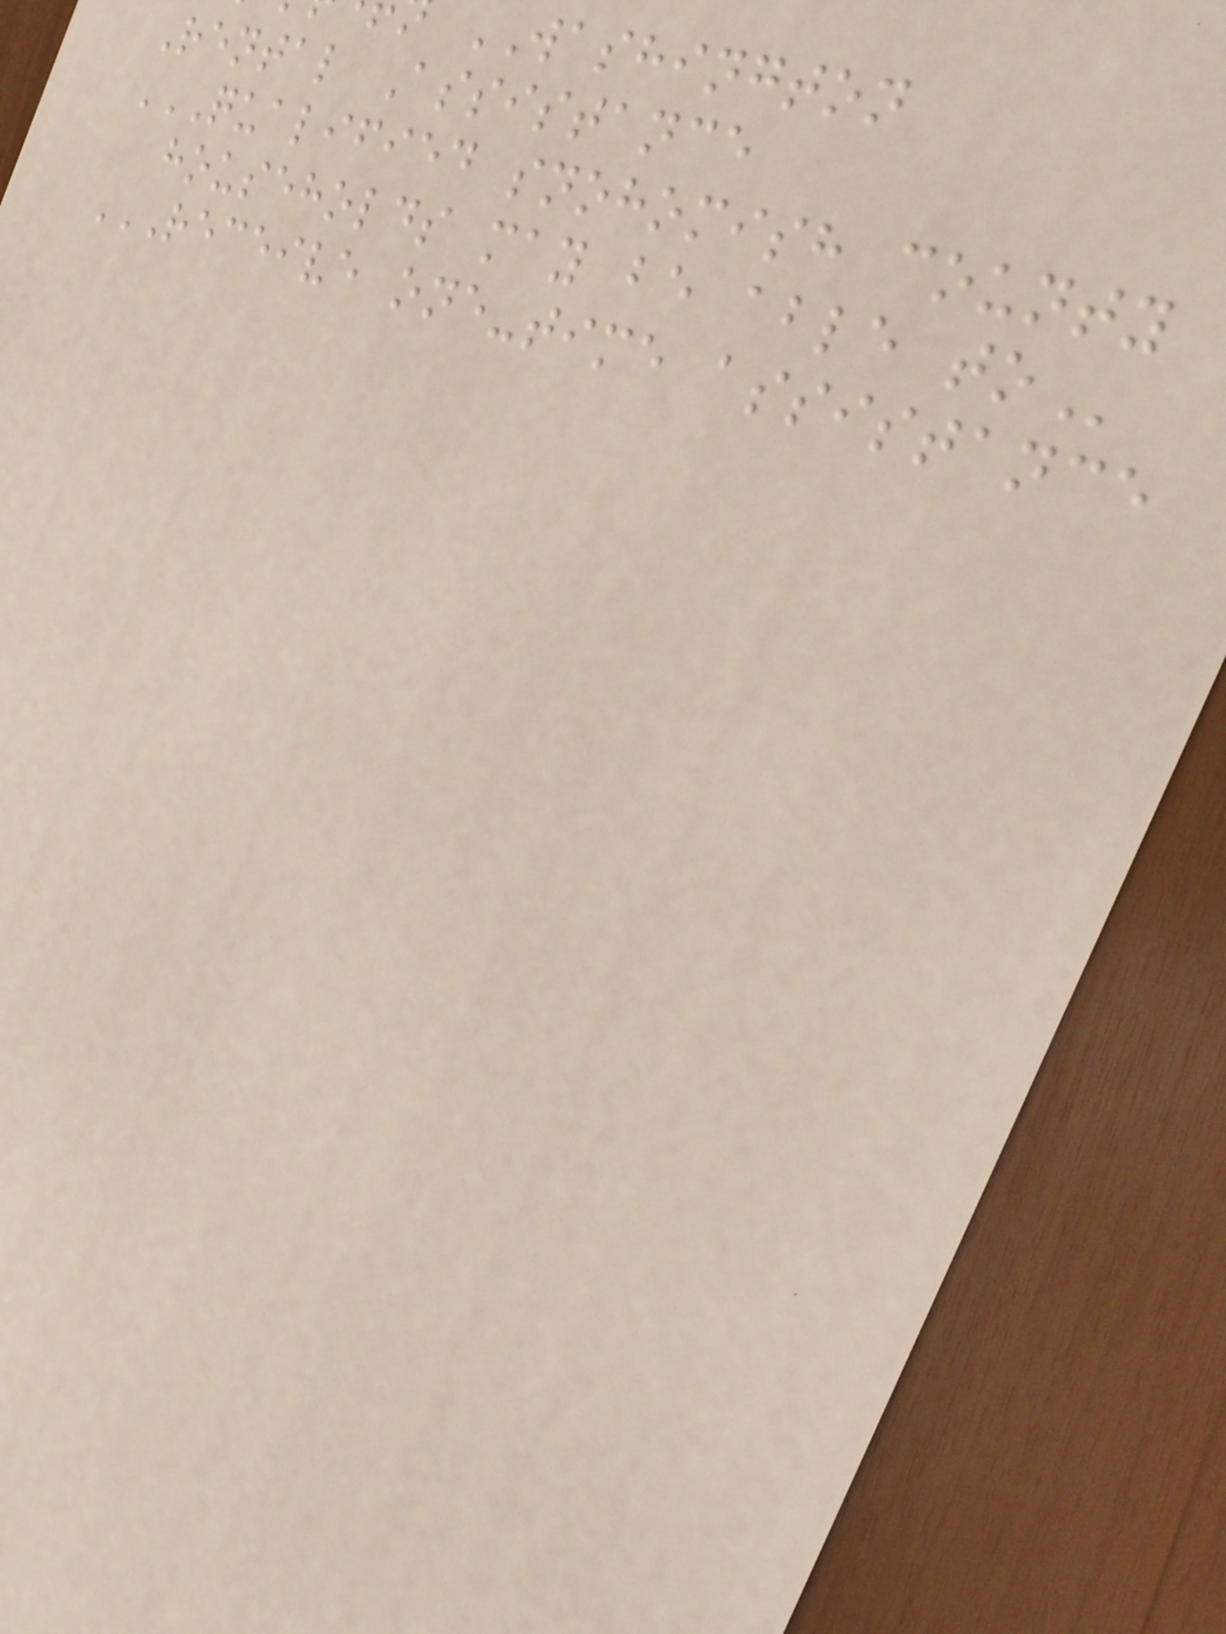WASHINGTON
Rental Assistance
QUALIFIED SNOHOMISH COUNTY
households may be able
RECEIVE ONE-TIME ASSISTANCE
